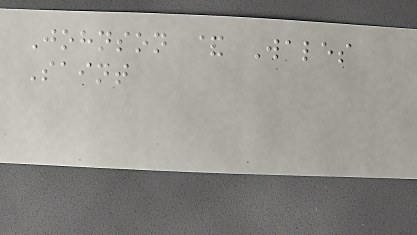Johnson & Wales
Saint
